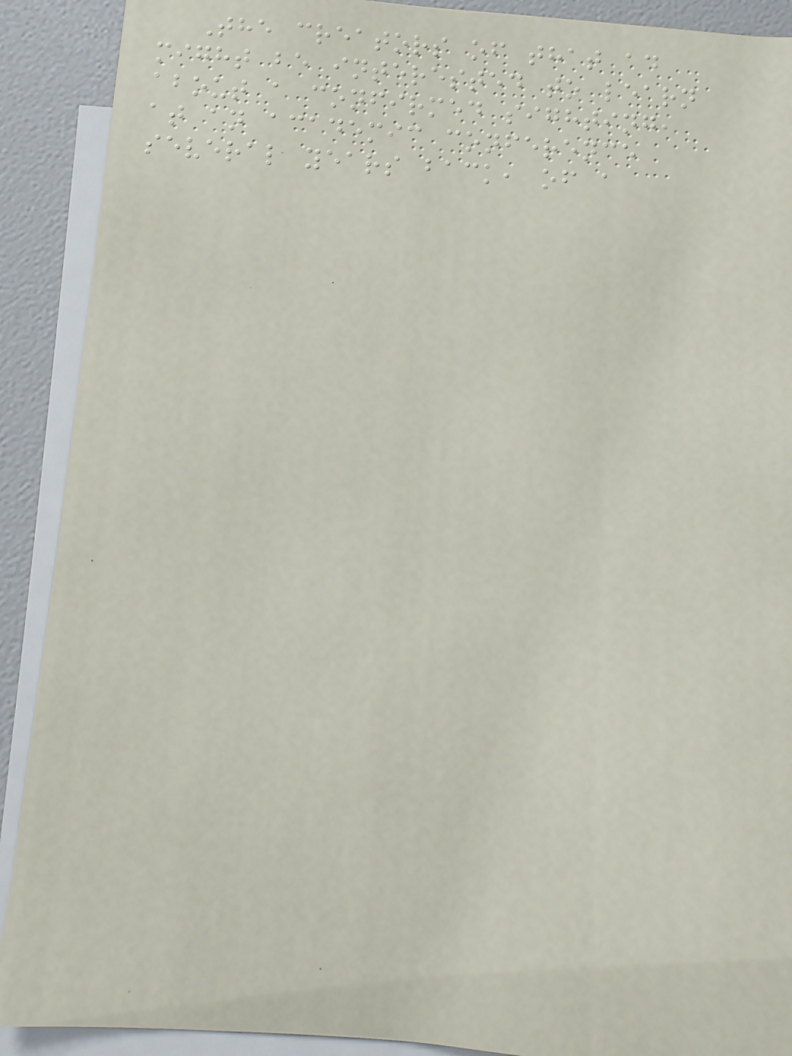The creators of that ad
might be interested to learn
about a confirmed sighting,
at an academic conference
several years back, of a
